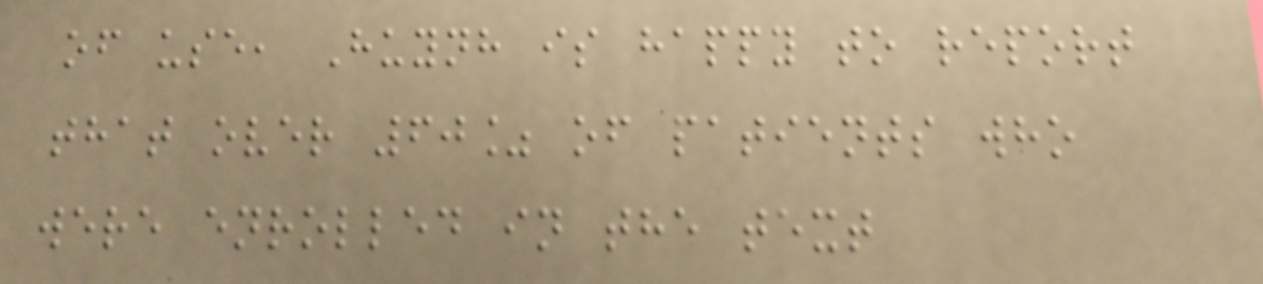of use, Huynh is happy to report
that over 60% of patients who
were enrolled in the text
